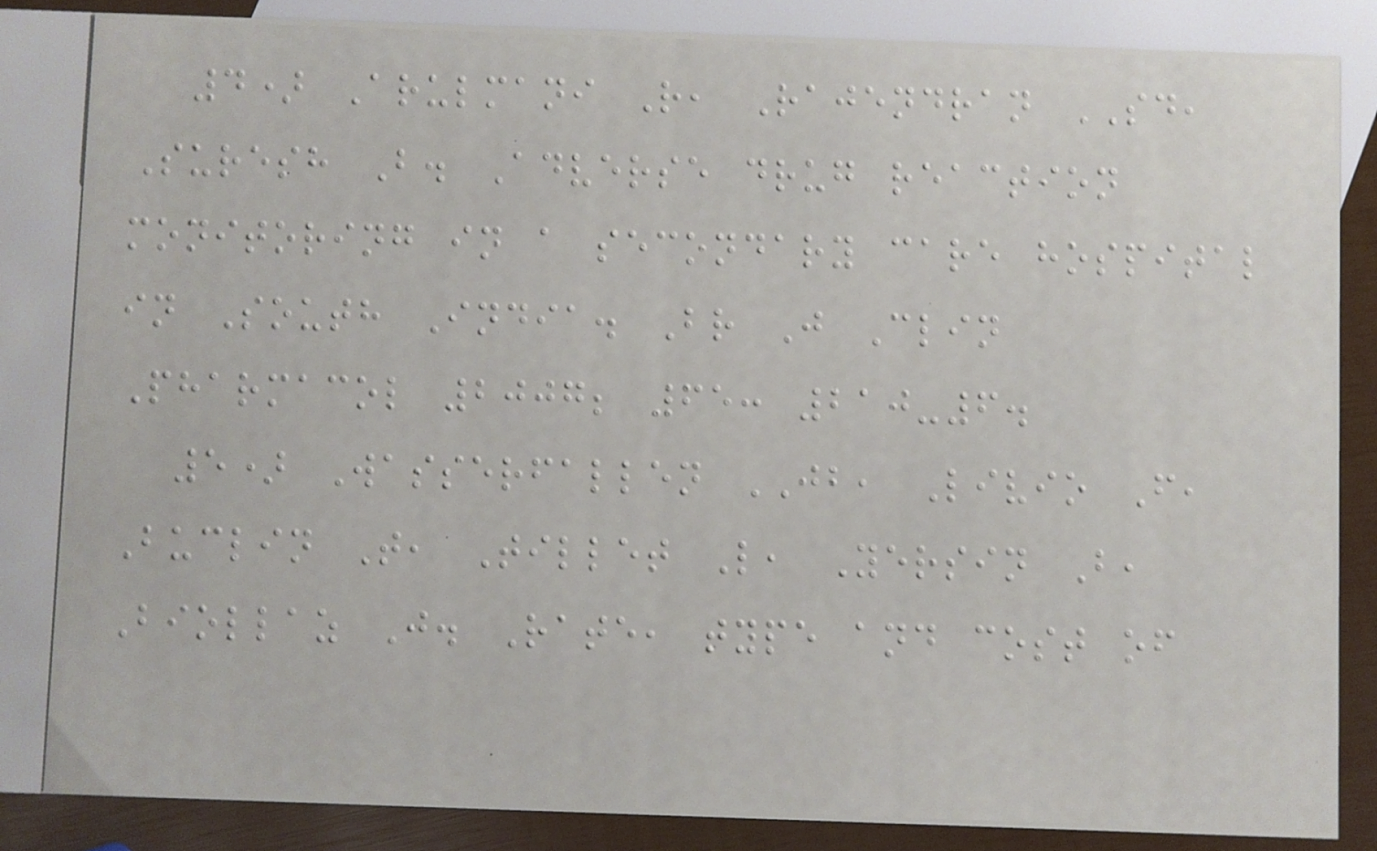4) Arulmani R, Rajendran SD,
Suresh B. Adverse drug reaction
monitoring in a secondary care hospital
in South India. Br J Clin
Pharmacol 2007; 65: 210-6.
5) Wasserfallen JB, Livio F,
Buclin T, Tillet L, Yersin B,
Biollaz J. Rate, type and cost of
